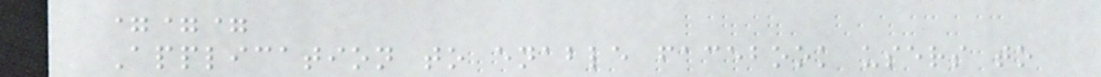===
Application to enable facebook users to
